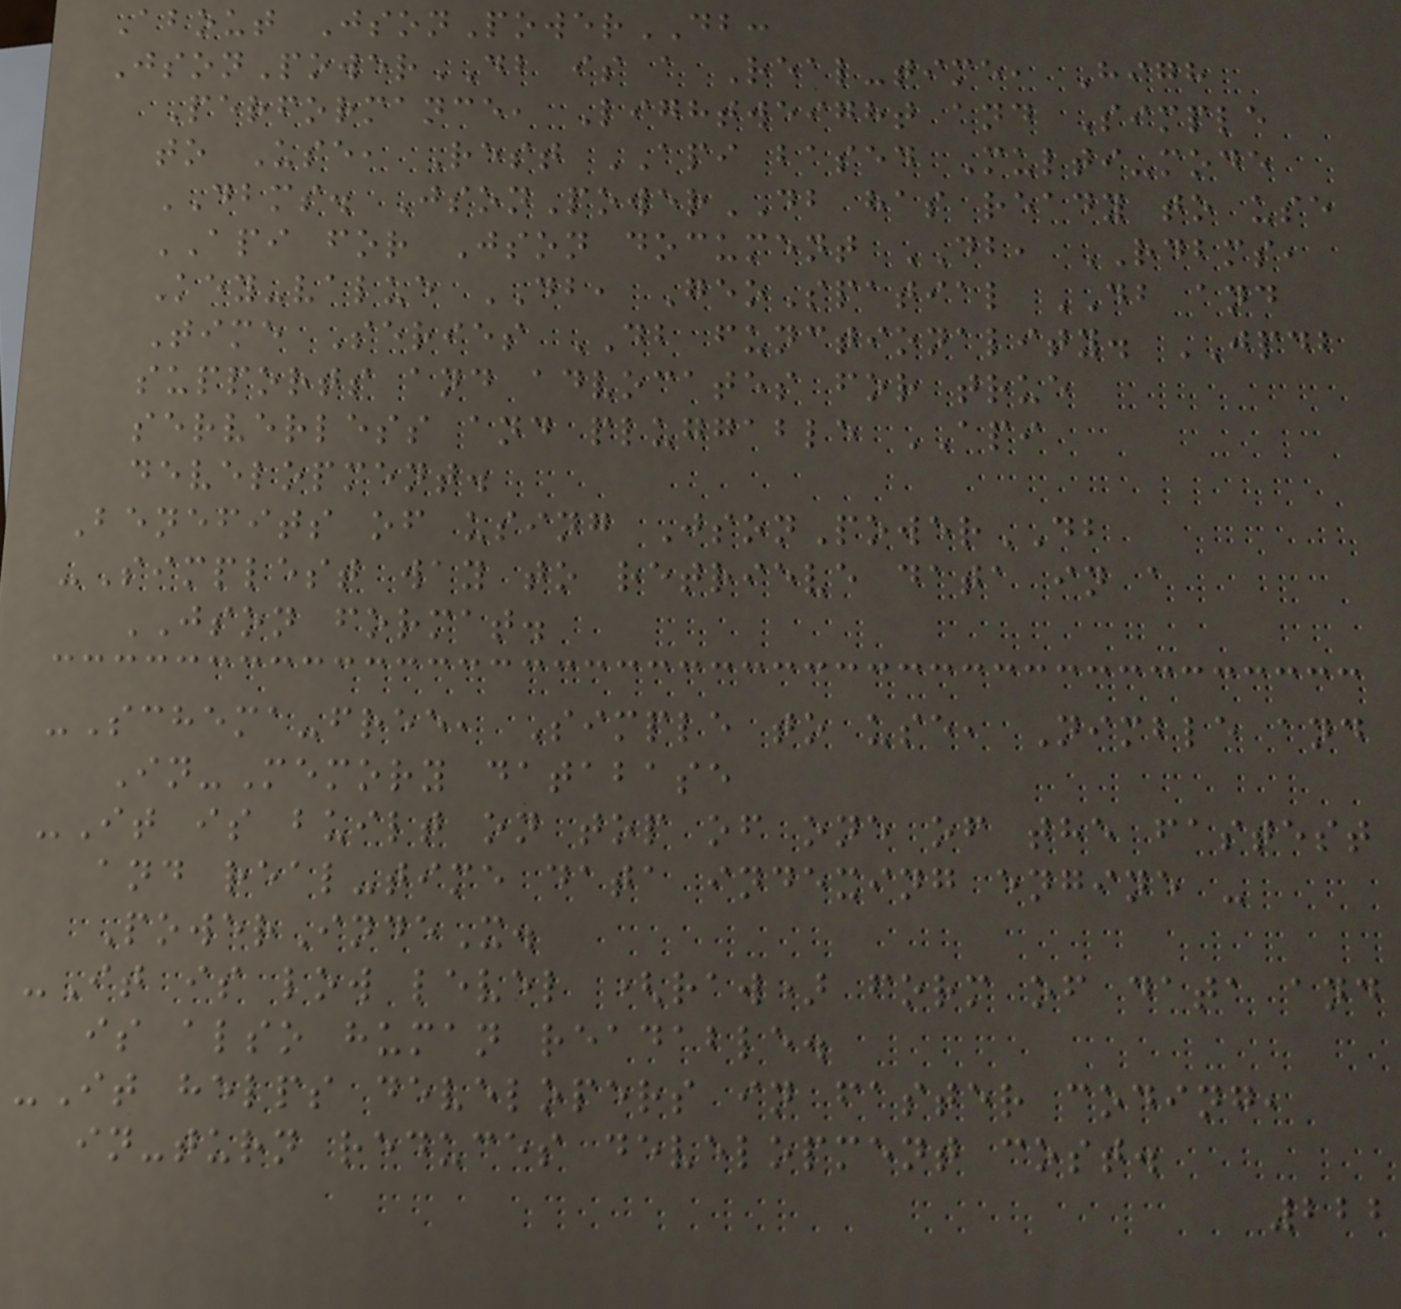About JsonPowerDB:
JsonPowerDB is a Real-time, High
Performance, Lightweight and Simple
to Use, Rest API based Multi-mode
DBMS. JsonPowerDB has ready to use
API for Json document DB, RDBMS,
Key-value DB, GeoSpatial DB and
Time Series DB functionality. JPDB
supports and advocates for true
serverless and pluggable API
development.
Benefits of using JsonPowerDB
-Simplest way to retrieve data in a
JSON format.
-Schema-free, Simple to use, Nimble and
In-Memory database
-It is built on top of one of the fastest
and real-time data indexing engine -
PowerIndeX.
-It is low level (raw) form of data and
is also human readable.
-It helps developers in faster coding,
in-turn reduces development cost.
222
